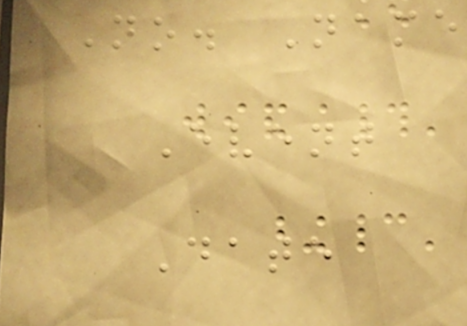No. Name
Event
Date
